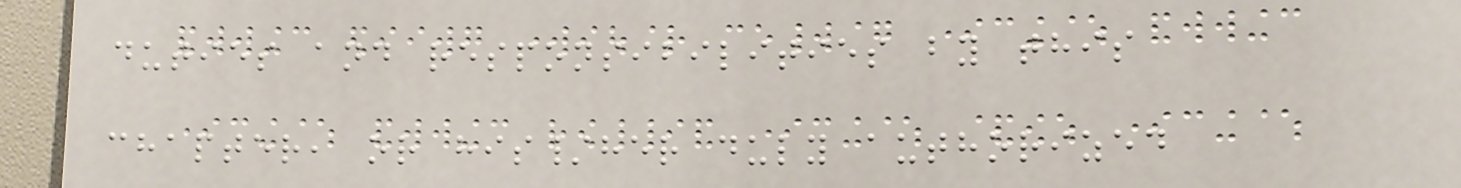duties and responsibilities by this
chapter, or his/her duly authorized
